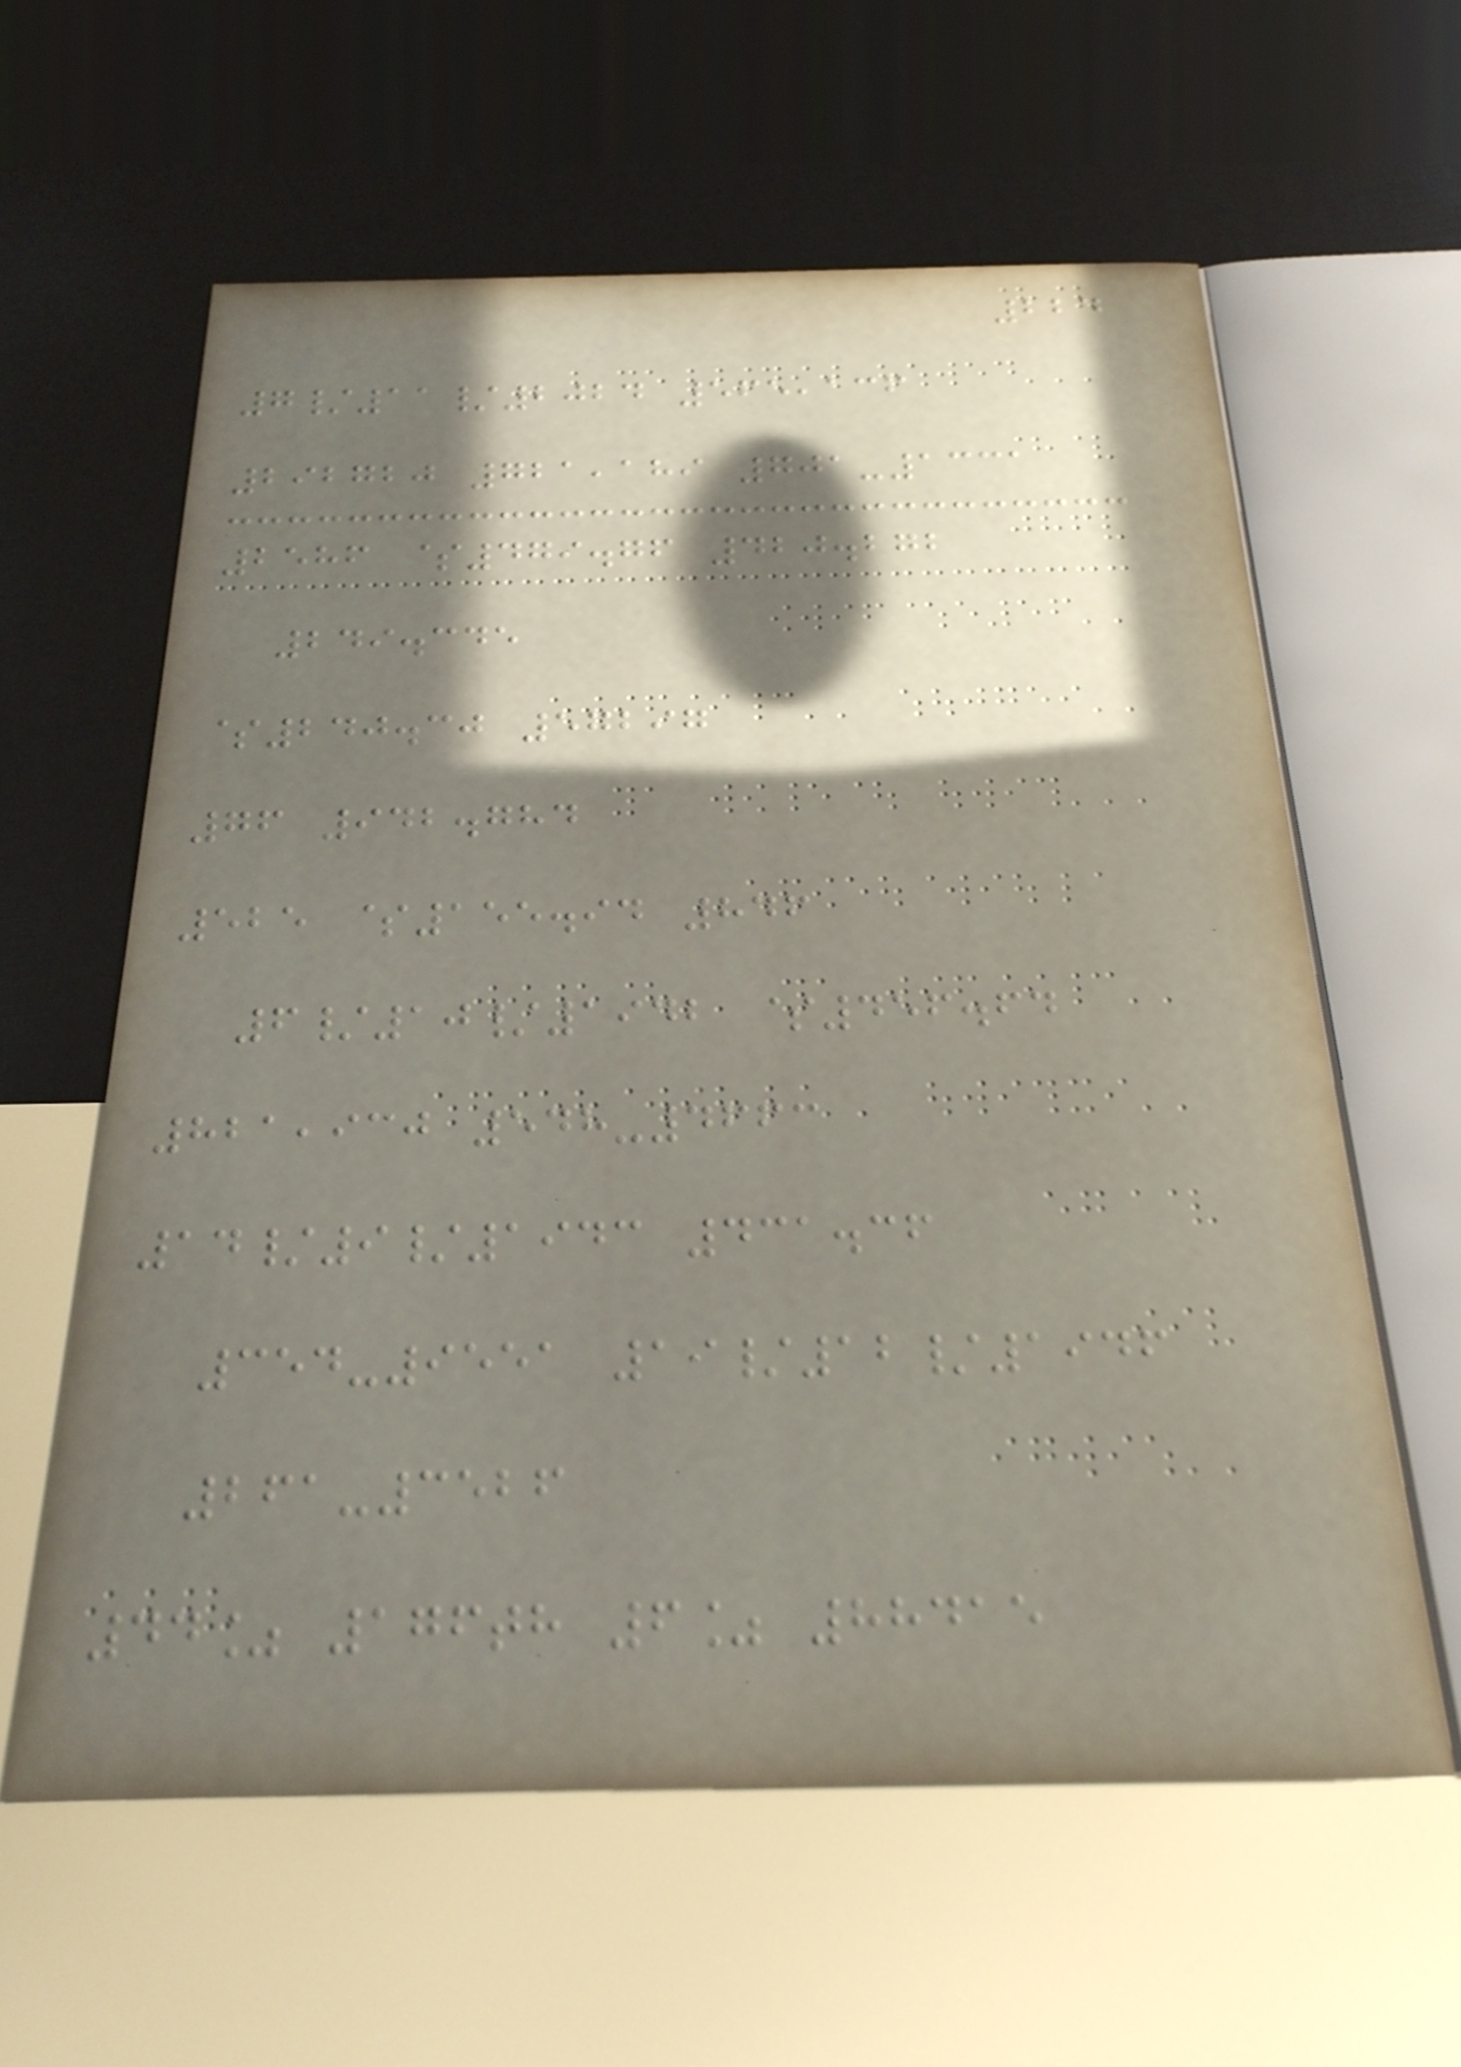224
7/11/2024 565,136
292720 721,189 701-1331
2586 $479.76 420.272
249.345
$240.30 57297
76 942.784
525 $155.94 846
6/10/1942 $456.64
821,930 548-4663
14/9/1943 431.36
354-9551 19/12/1946
261-3526
44% 176th 6% 88415
